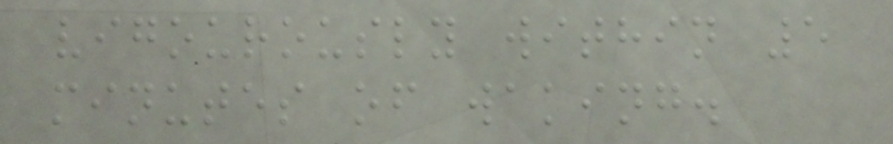vigourously within 5
minutes of waking.
